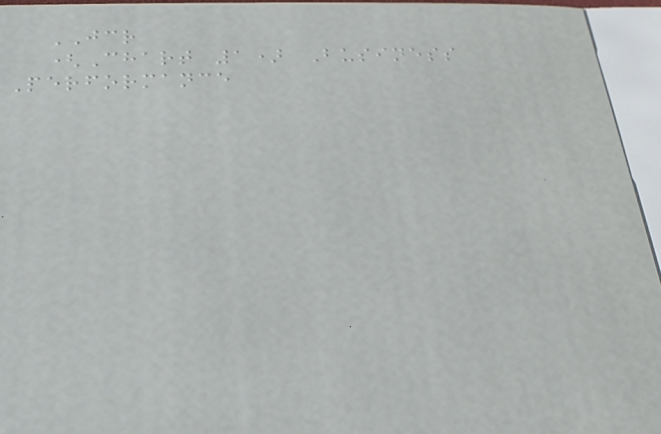JCR
(Chart 1) Business
Performance
